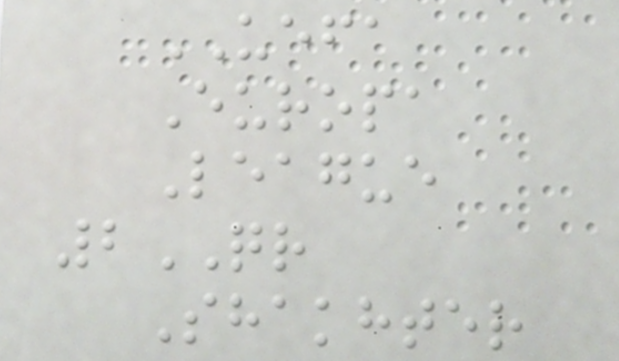UEFA
Europa
League
2QR
Shakhter
